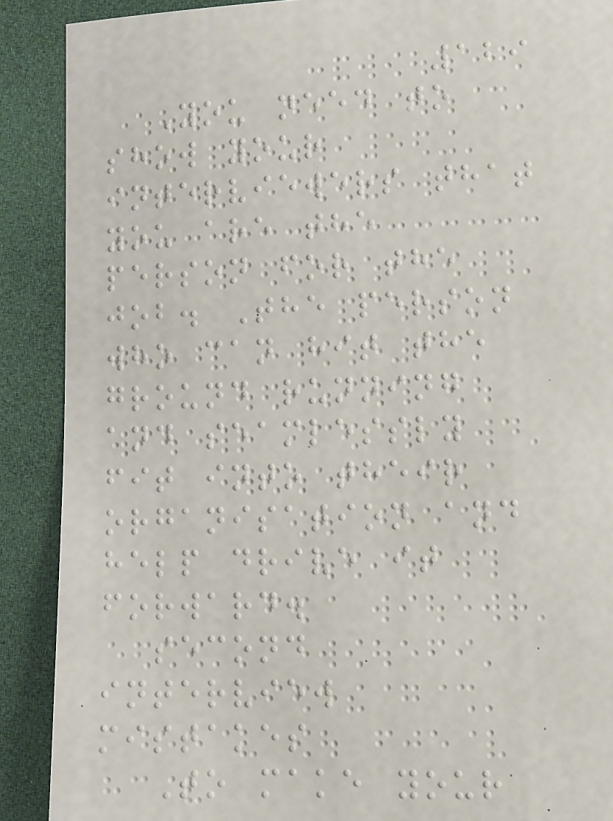129
You need to
show your
interviewers that
you are the
person for the
job. The person
who can hit the
ground running
and seamlessly
fit into their
organisation and
help drive it
forward.
second
interview
mistakes
To make your
